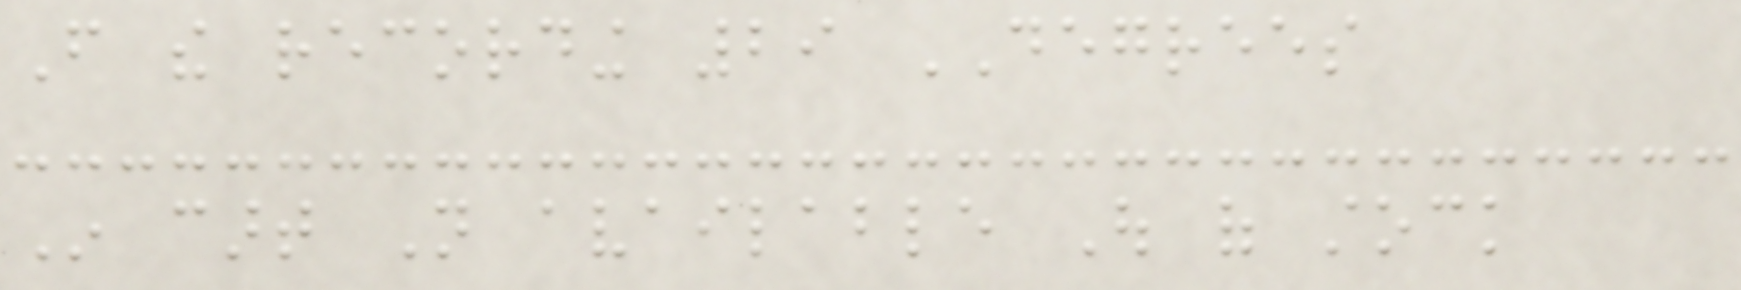From the recording 29 DEGREES
In cart Not available Out of stock
